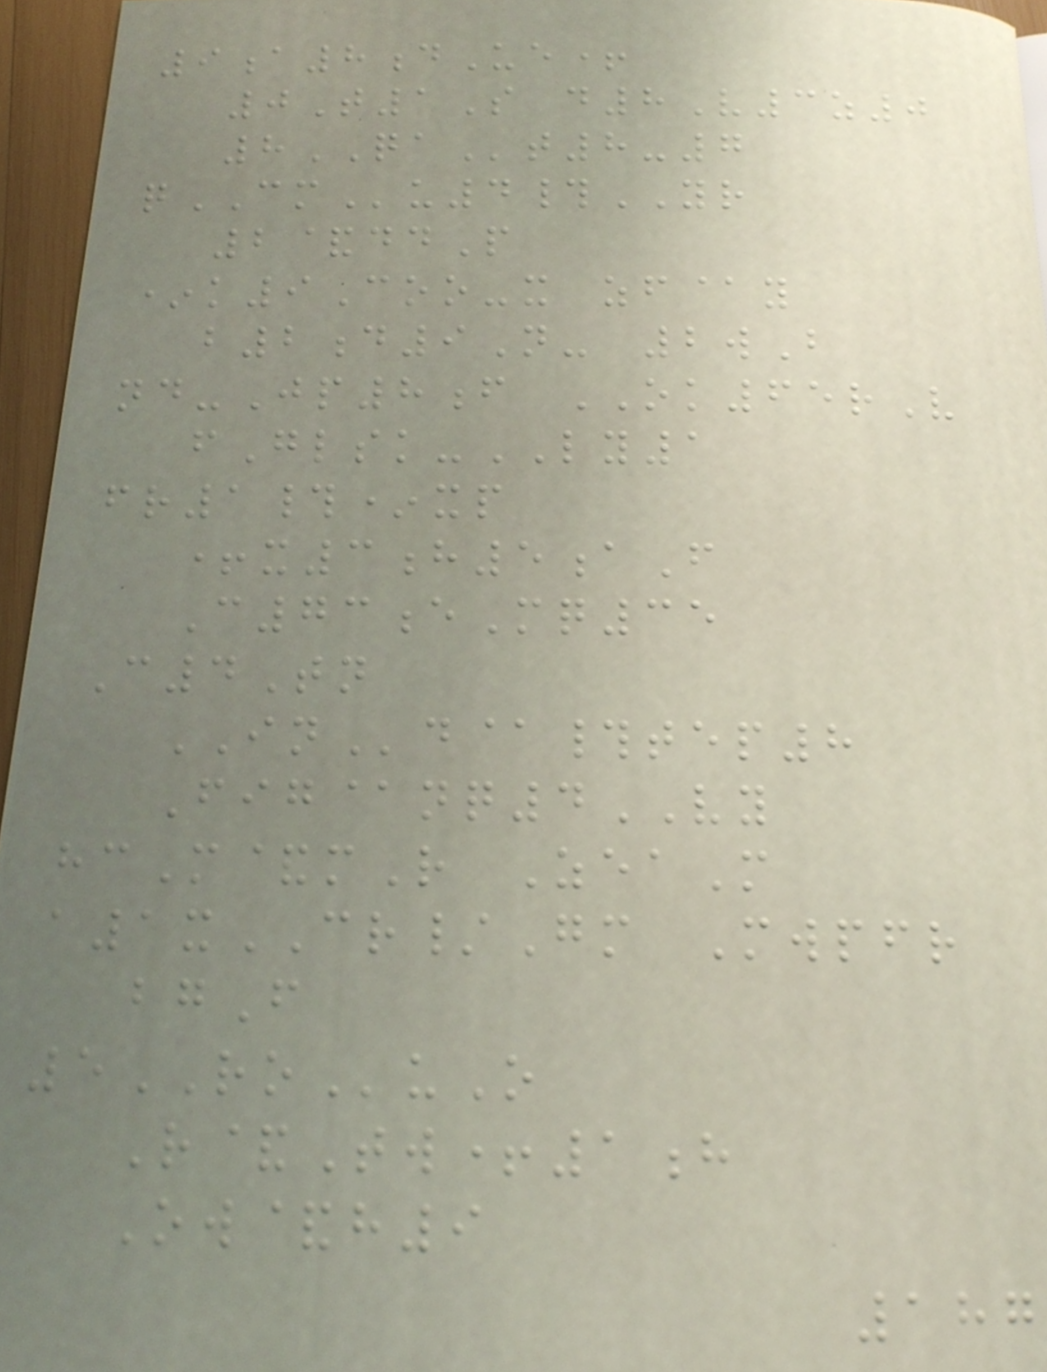9a8dUe+
0T1S d8V3z0
8QAt8-7
qCMu4#YR
2&ddP
*k9Coo-x zf@y
b2d9N- 2wB
nd-Jp8f OK65rV
fGlsk-LY1
fr1#*xp
+x3h5aF
C73eMq35
C4Tn
INd@#tep8
Fig@nq4VY
hcM&mR ZeaM
a1xCR/Gm Mwpfr
bgF
5ROuO
R&Tw+1h
Ow&h9
187
